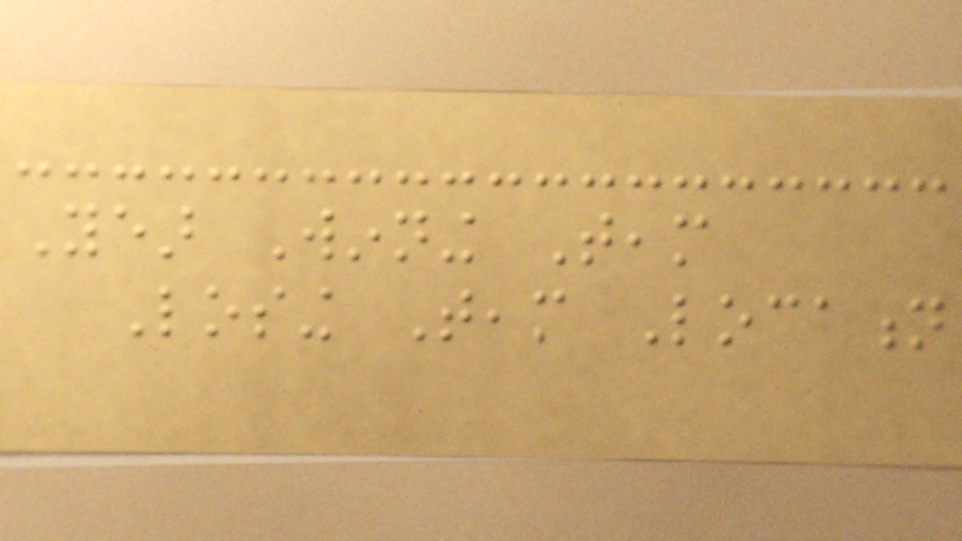Year Winning Team
Losing Team Location
